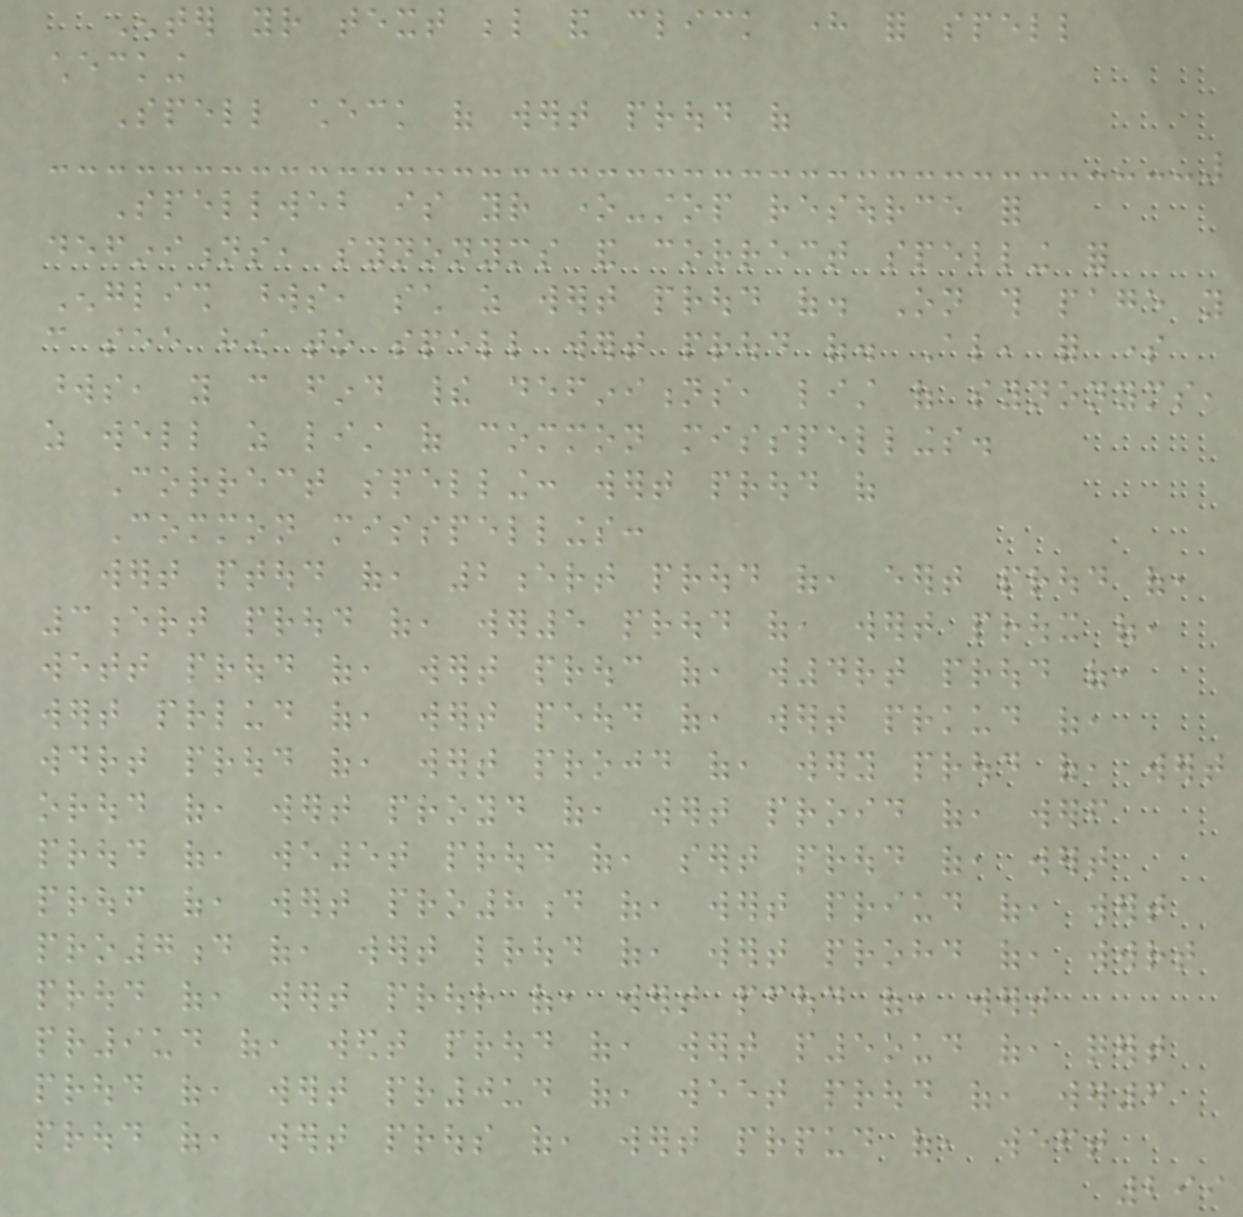Enter your text below and click here for spell
checking
Spell check of wert proud of
Spellweb is your one-stop resource for
definitions, synonyms and correct spelling for
English words, such as wert proud of. On this page you
can see how to spell wert proud of. Also, for some
words, you can find their definitions, list of synonyms,
as well as list of common misspellings.
Correct spelling: wert proud of
Common misspellings:
wert ptoud of, 2ert proud of, eert proud of,
3ert proud of, wer5 proud of, wert proux of,
wett proud of, wert prouc of, w4rt proud of,
wert prlud of, wert peoud of, wert prkud of,
wdrt proud of, wert projd of, wery proud of, wert
oroud of, wert proyd of, wert proid of, werf
proud of, we5t proud of, sert proud of, wert
prouf of, wert pro8d of, wert priud of, wert
pro7d of, wert lroud of, wert prohd of, wwrt
proud of, wert prour of, wert pfoud of, wert
pr9ud of, wedt proud of, wert p5oud of, qert
proud of, wert pr0ud of, weet proud of, wer6
proud of, wert prous of, wert prpud of, weft
299
